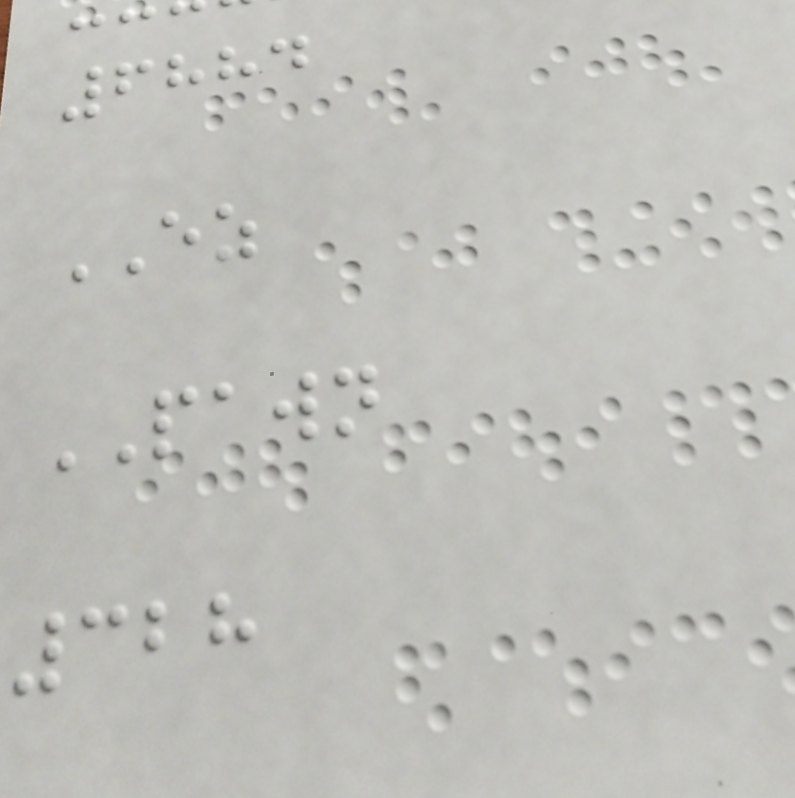6884
EZ
PAWN
328
